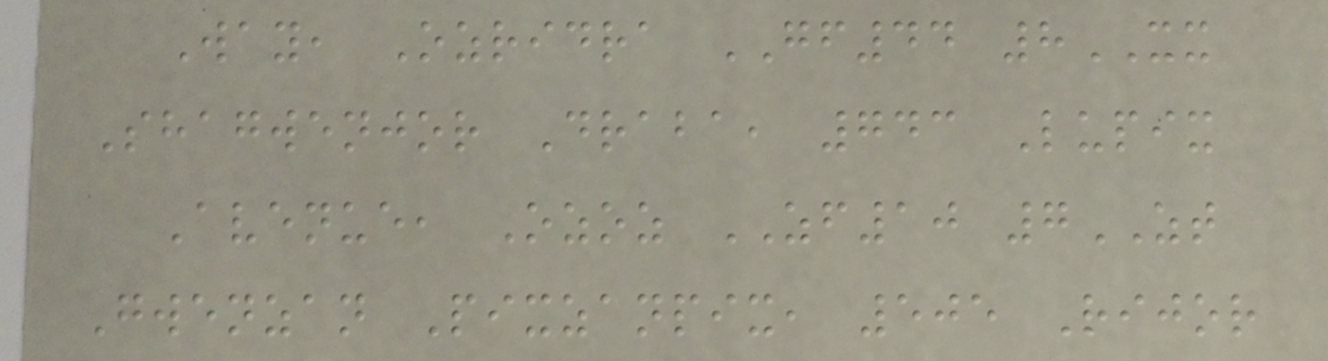Way, Ozridra GF44 8XX
Shagwenjor Draba, 743 Lupix
Avenue, Ozoz ZF10 7ZT
Gwenzan Pixzanpix, 505 Rijor
